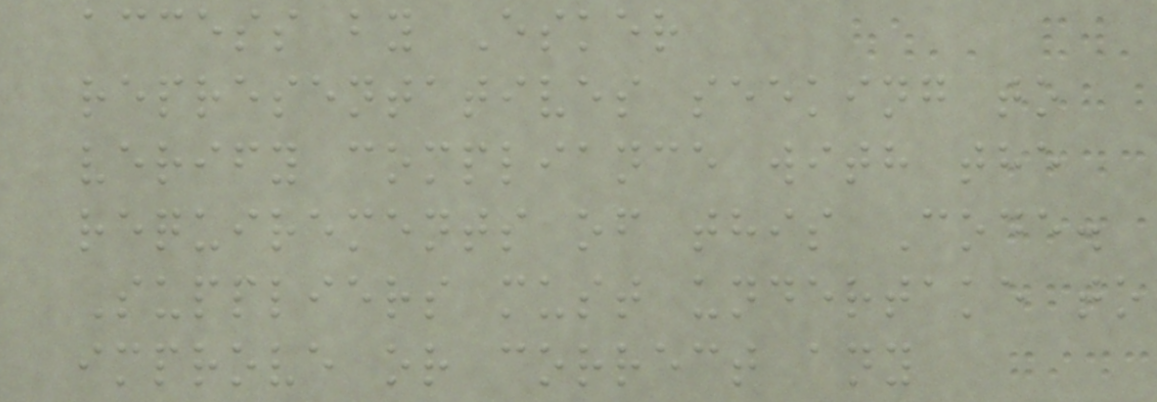access by Esker
representatives seeking to
verify compliance with the
requirements of this Code.
Suppliers must undertake to
improve or correct any
